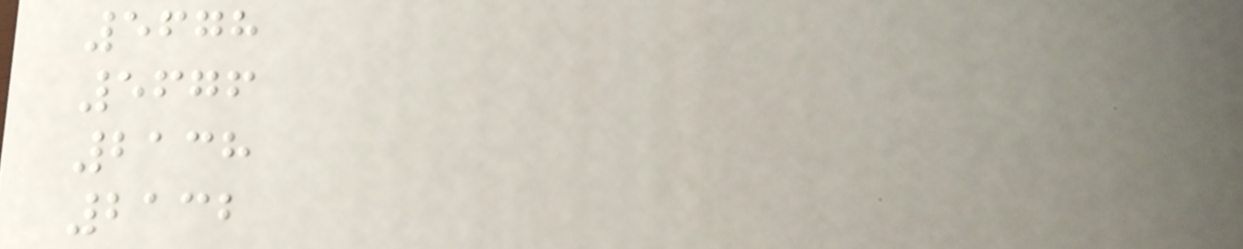5678
5676
2138
2132
